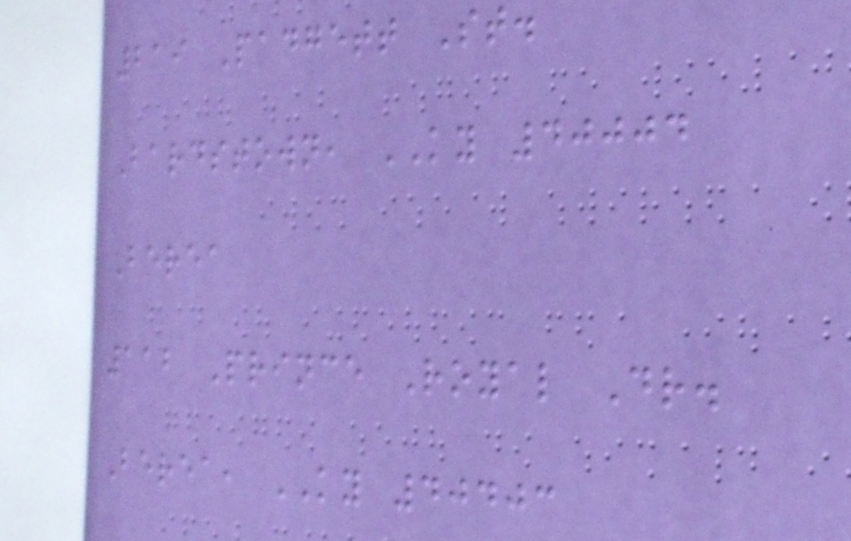219 Padgett St.
Bardstown, KY 40004
Berea
112 Prince Royal Dr.
Berea, KY 40403
